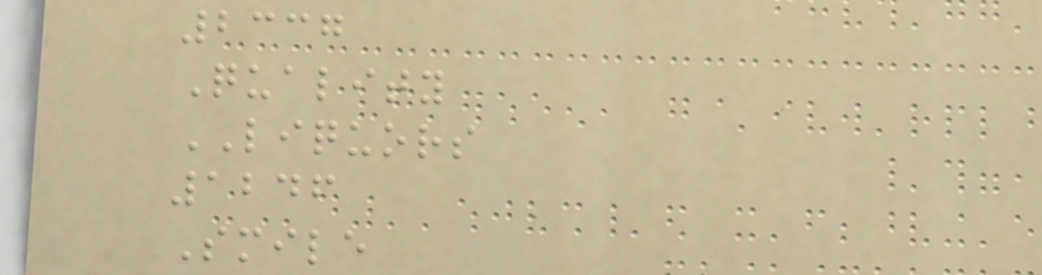2337
Quality
LIQUORS
1246
Smile
